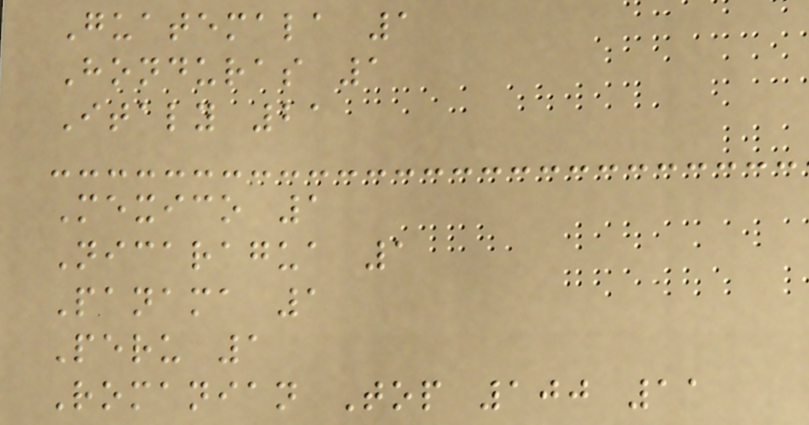Guatemala 1
Honduras 1
Italy 21
Mexico 1
Nicaragua 1
Panama 1
Peru 1
Romanian Top 100 11
